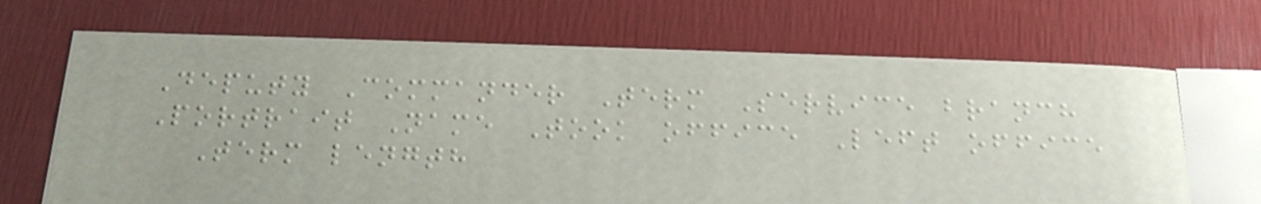Deputy Commander Term Service branch
Portrait Name Took office Left office
Term length
